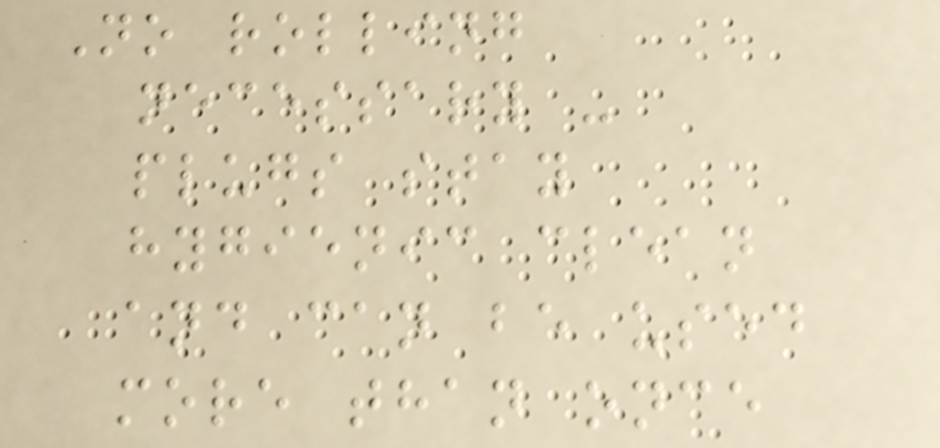No rolling
necessary -
plugs stay
hygienic clean
and can be used
more than once
